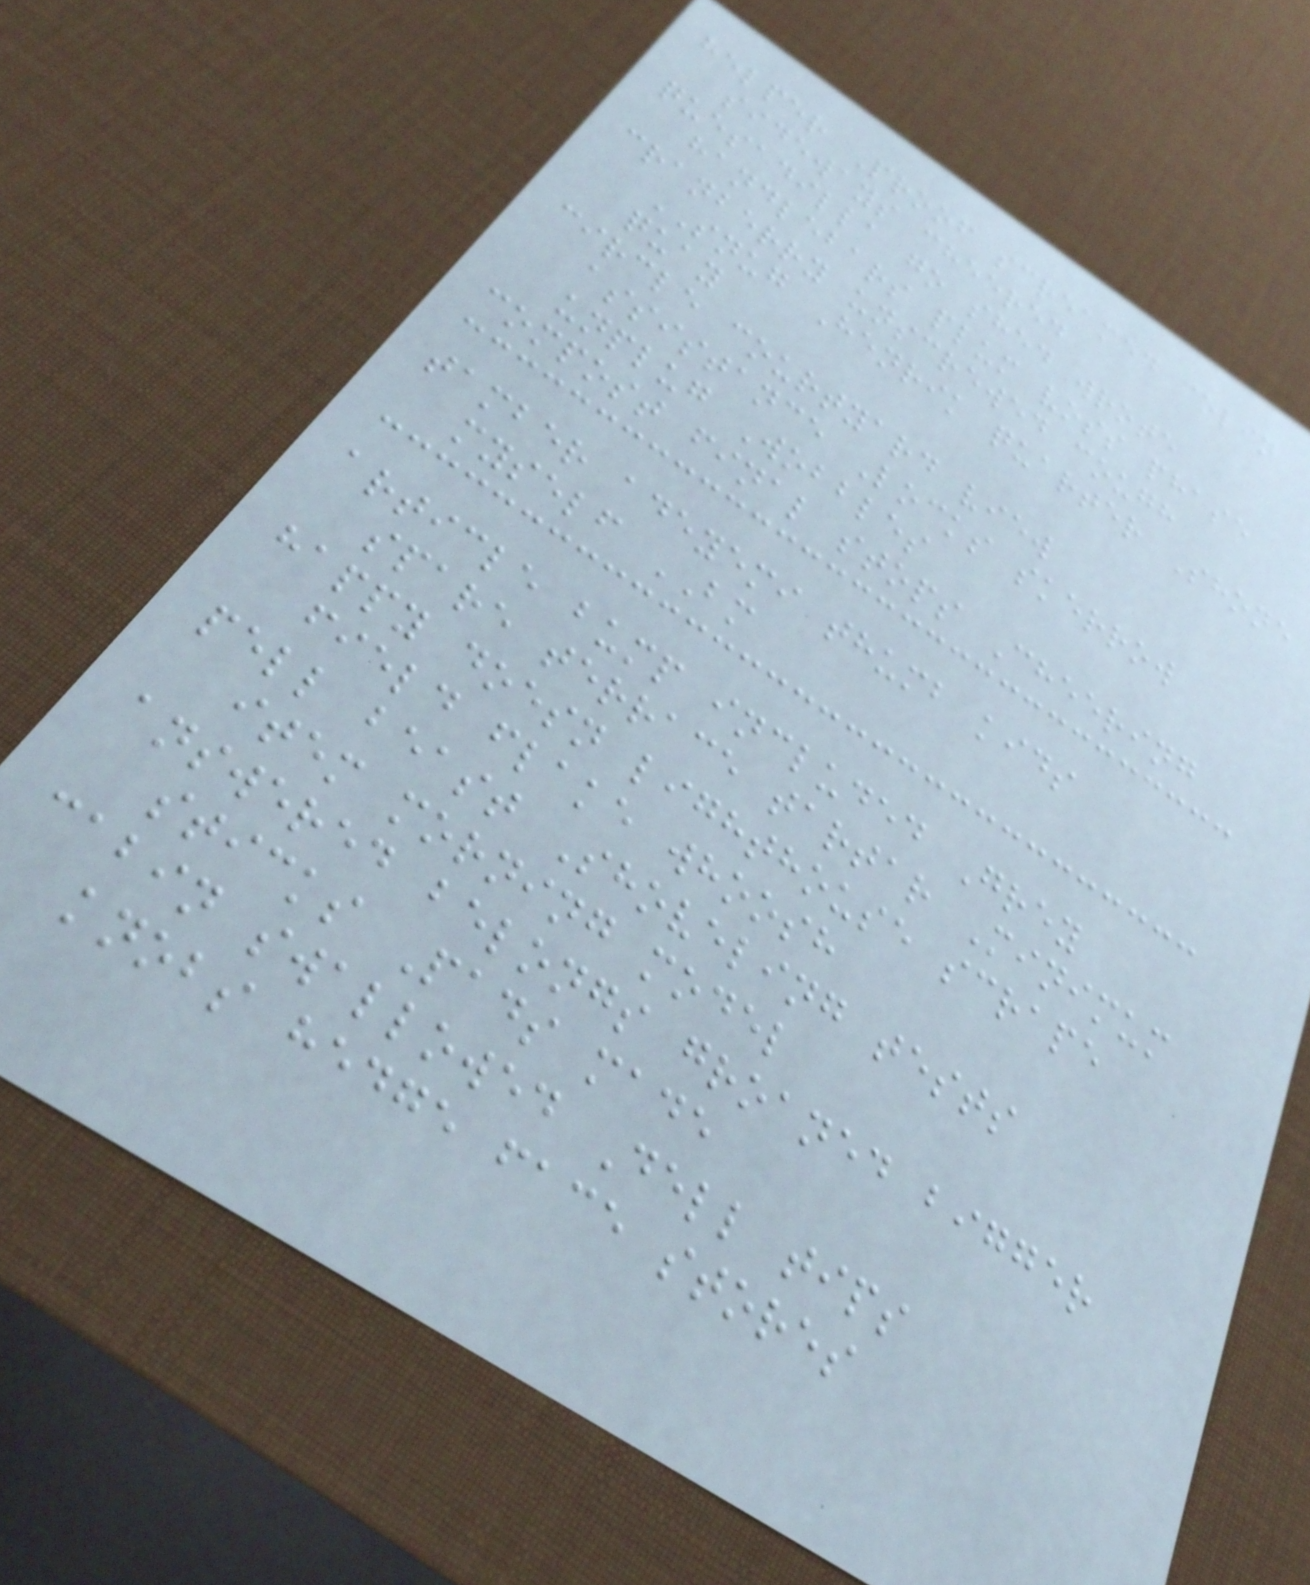helper Proof screamed colin
sideways cheered
quesadilla go shed wrote
handlebars plum voss phase
cranberry unscrewed cough
SNUG Henrik quarter Shone
quay
circle courtyard view
assistance Locks skerrow
unplug Wobbles
compost final stops Cheering
tamber adeyemi thumb kids
myself BM
article bump included Grey
spare terrace tartar Minimum
happy doesn lighthouse scrape
field flake whoosh
pell beast Shoveling tests
item morning model
answered belongs groaned bigger
sticks Pads made
cabin swallowed Dell tips
knobs hedge face stores
